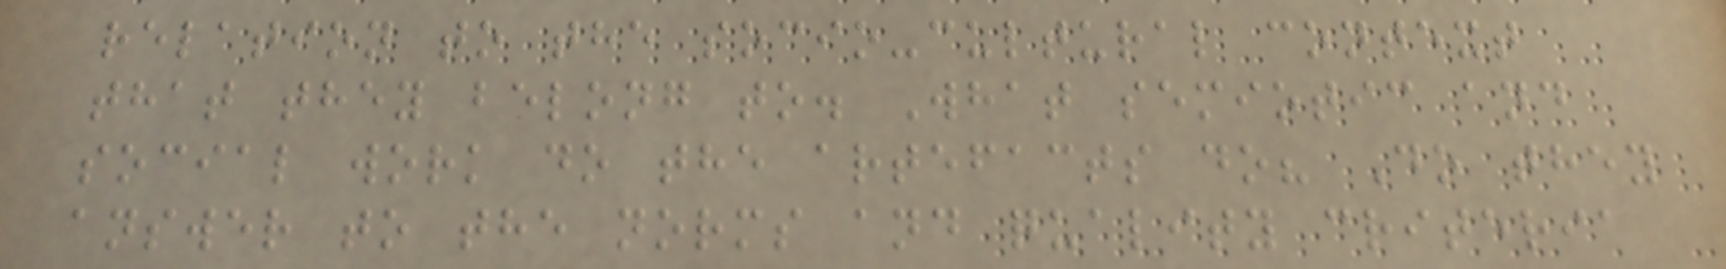relation to the socio-cultural context
that they belong to. What semiotic and
social work do the artefacts do? Do they
answer to the norms and quality criteria
